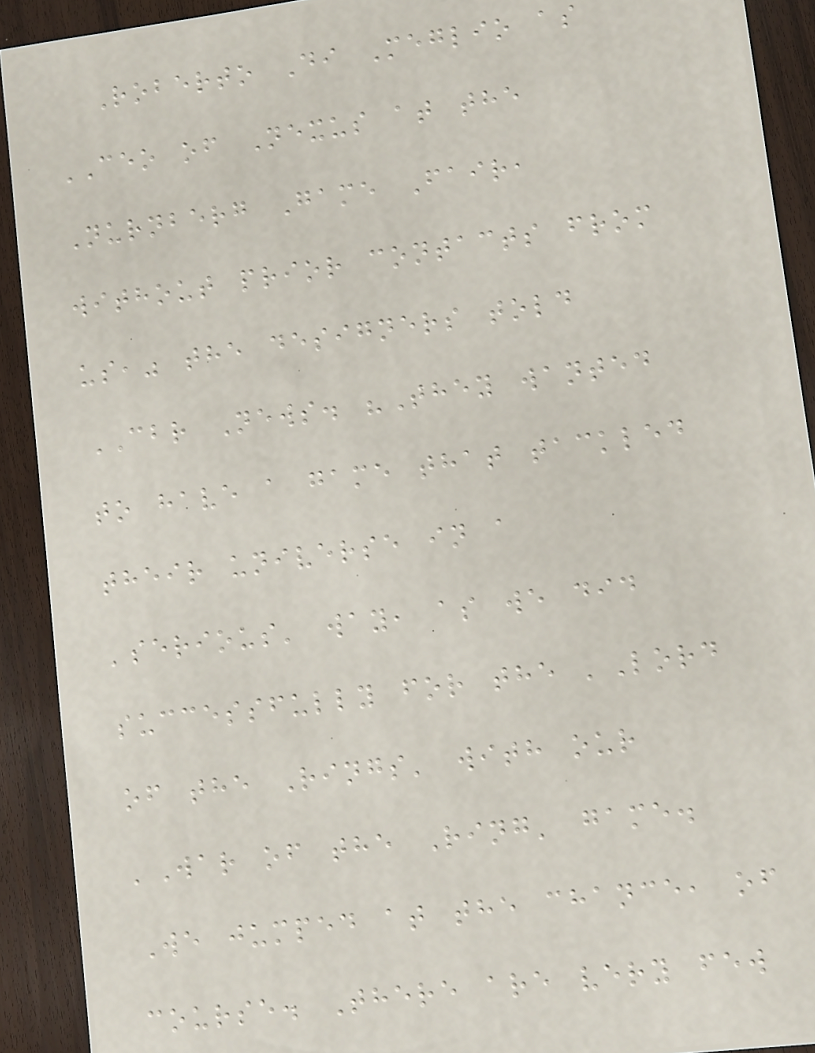Roberto Di Meglio as
CEO of Nexus at the
Nurnberg Game Fair,
without prior contacts from
us," the designers told
CBR News. "They wanted
to have a game that tackled
their universe in a
'serious' way, as we did
successfully for the 'Lord
of the Rings' with our
'War of the Ring' game.
We jumped at the chance, of
course. There are very few
